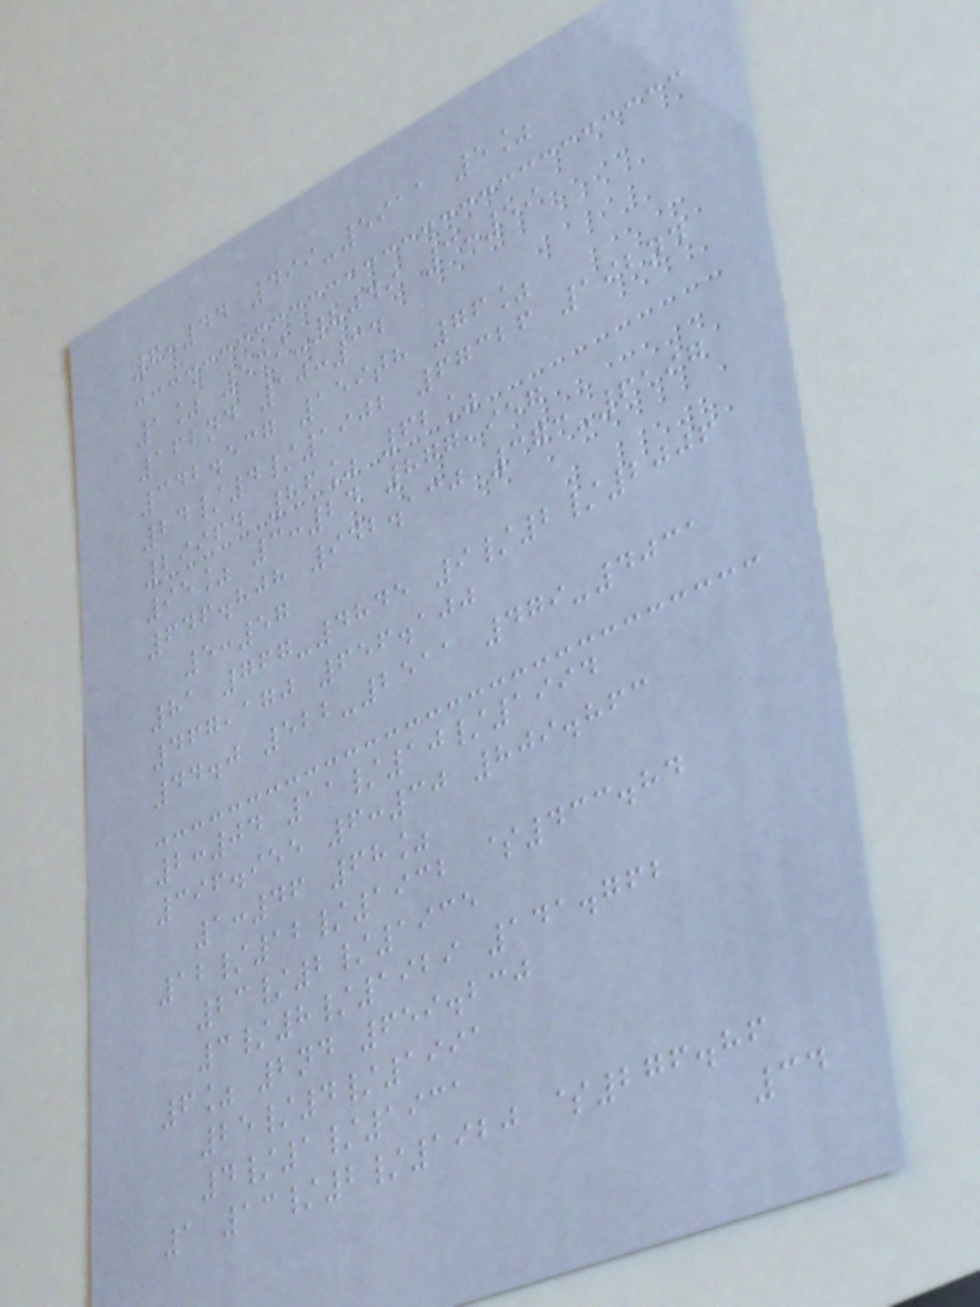6:44 499-5911 5%
1% 539-8049 3:59
162nd 10:34
342.537 159th 76%
24/4/1902 67326 192nd
29964 86% 62%
95% 3:24 877,957
646.808 942.130 373-6197
5:57
81 767-4845 9/2/2006
467,170 656.100
44.0 522-2511 479-4031
2:04 11/10/1994
396.955 6:30 809.863
1:46 68%
12/12/1932 $433.84
23/2/1935
3/8/1929 141.762
6% 2nd 659.230
25/4/1991
4/1/1931
1 13/2/1920 $276.86
34
